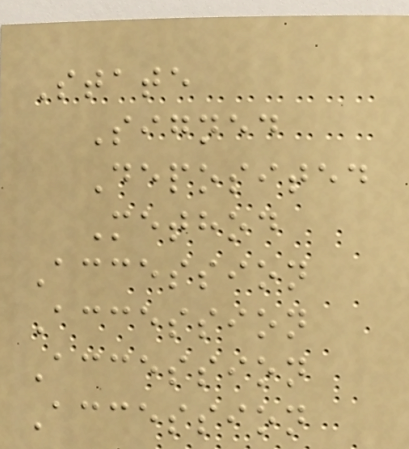State
Signed
Deposited
Method
Accession
Accession
Accession
Accession
